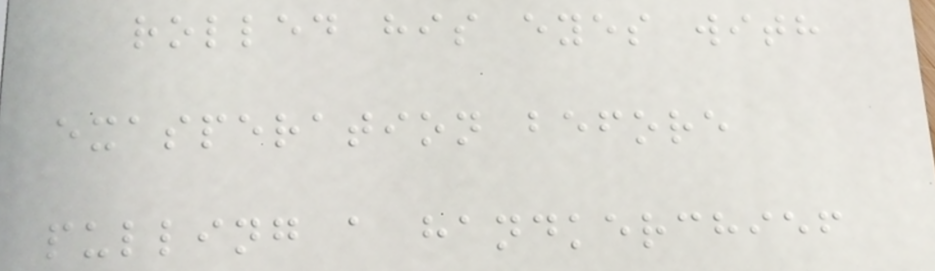rolled his eyes with
exasperation before
pulling a handkerchief
